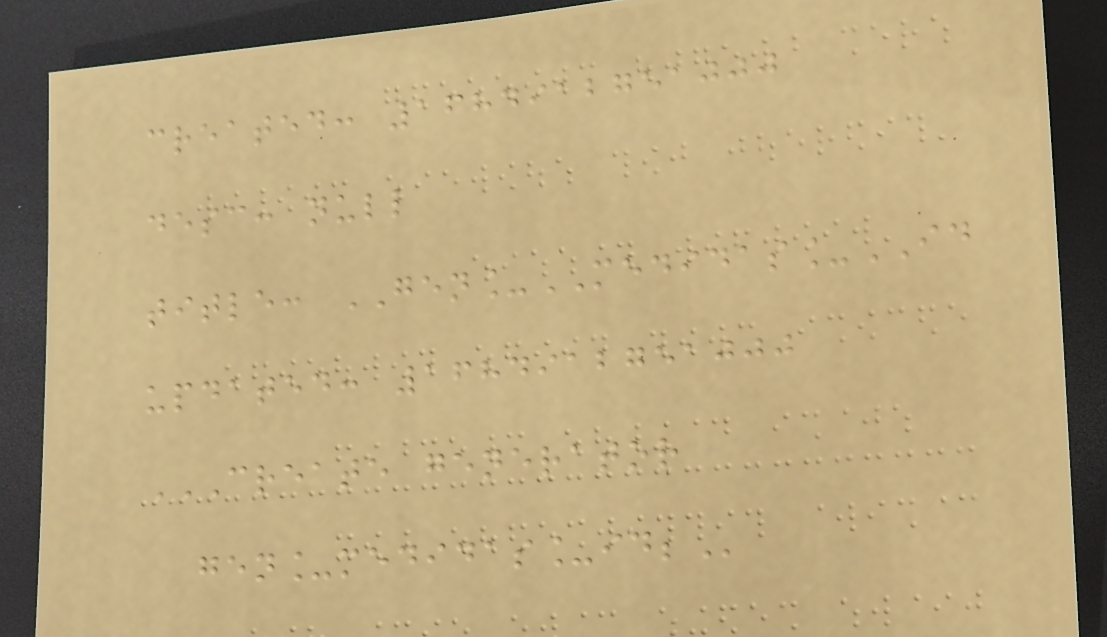created: 1684912751000
desc: null
title: GEN_MEDIDAS_ID
updated: 1684912751000
CREATE GENERATOR
GEN_MEDIDAS_ID;
